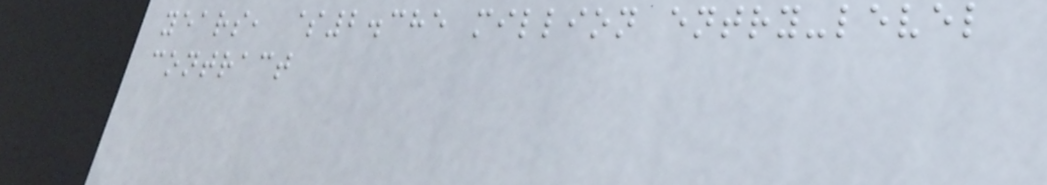years, $2.385 million entry-level
contract
